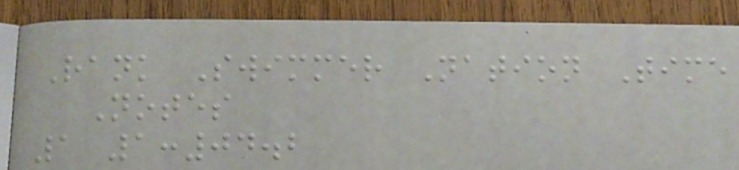Rank Swimmer Nation Time
Notes
1 1:04.2
